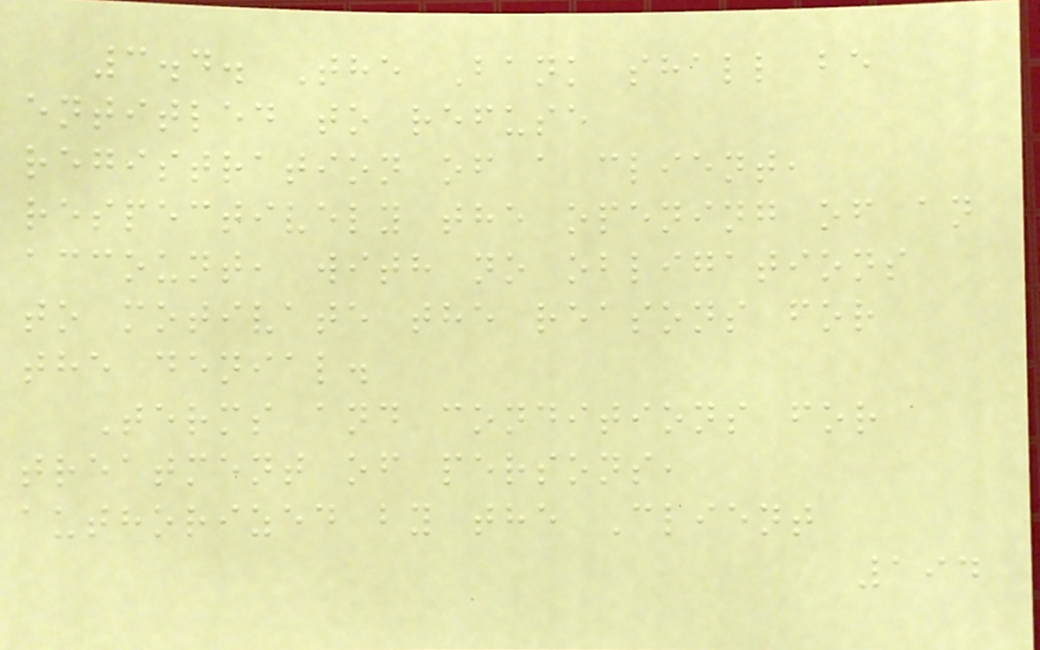3.4. The Bank shall be
entitled to refuse
registration of a client,
respectively the opening of an
account, with no obligations
to motivate the reasons for
the denial.
Terms and conditions for
treatment of persons,
authorized by the Client
194
